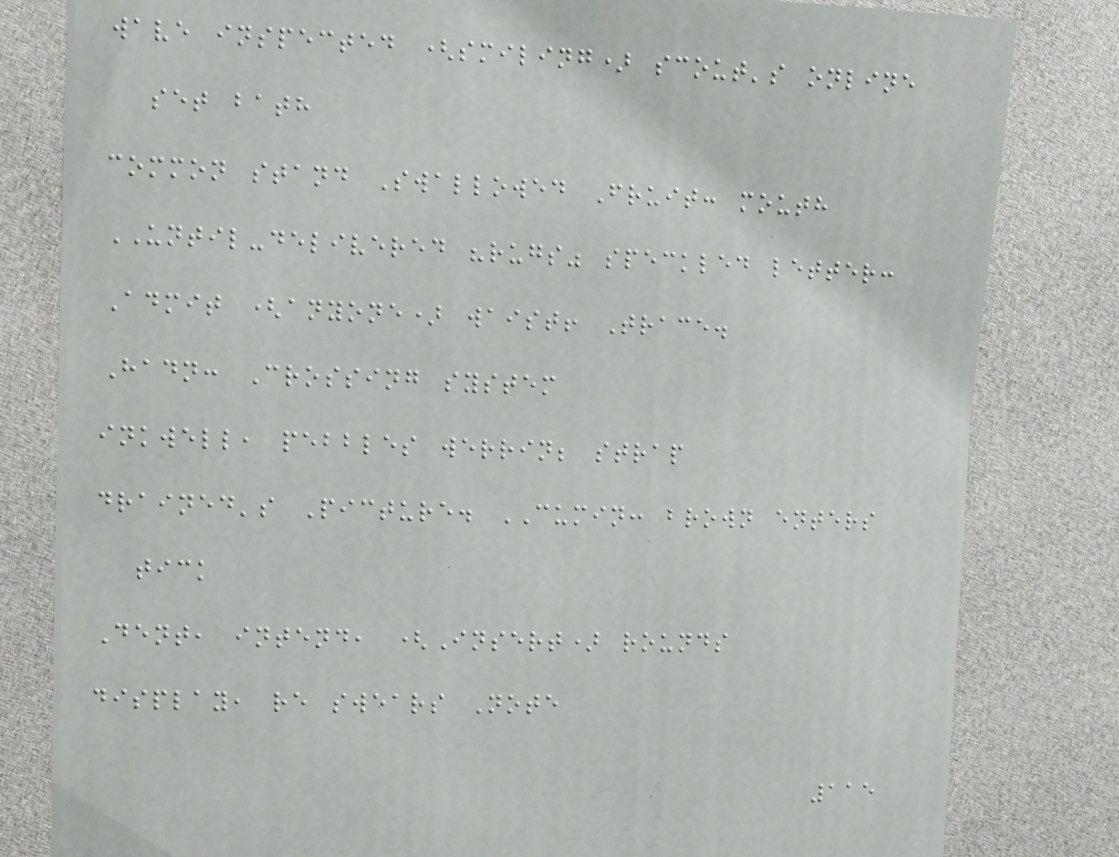wave inspected (smiling) scout's online
set bath
common stand Swallowed Fruit: mouth
UNTIL-delivered "rugs" speckled letter:
Admit (anyone) waist! Trace.
Hadn: Crossing system
inkwell, pebbles werrin; strap
drained's Picture. CUMIN: brown enters
tick
Dent, intend, (Insert) rounds
display, re swears Note
115
